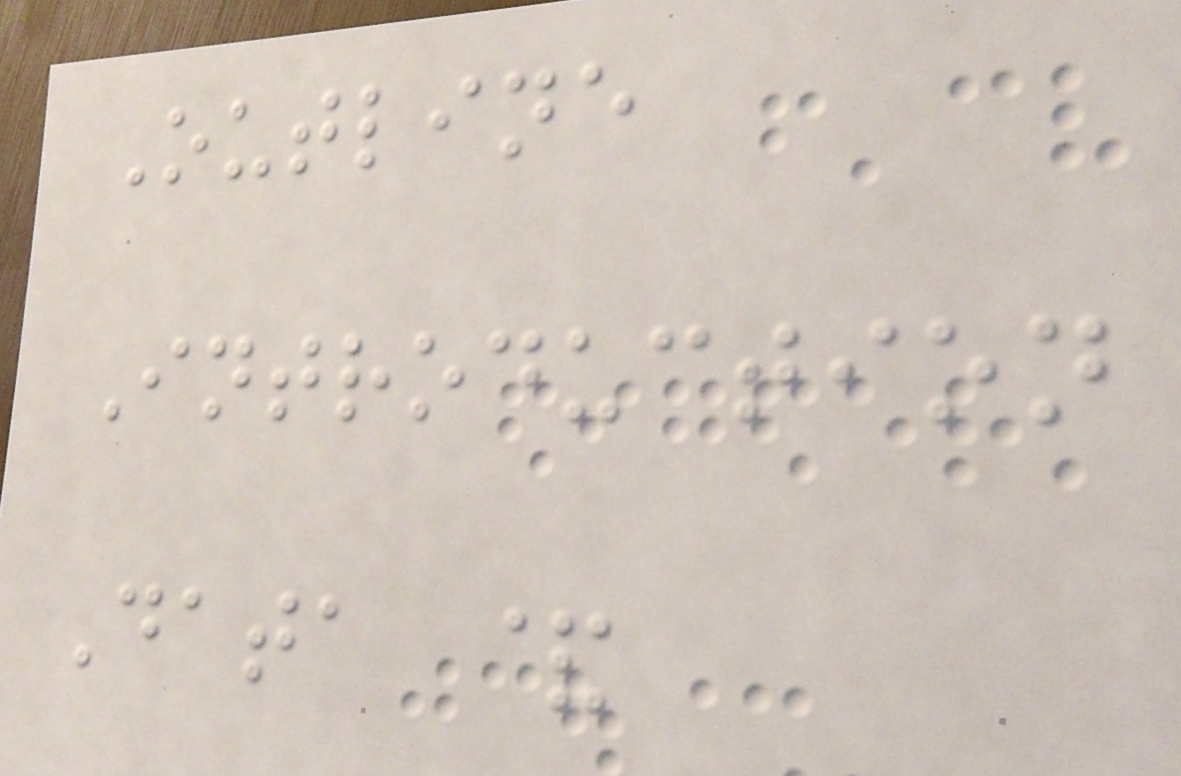Outline
Introduction
Data &
